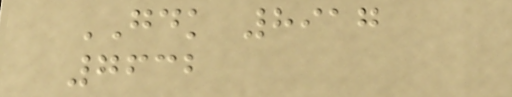GDK 8917
7632
